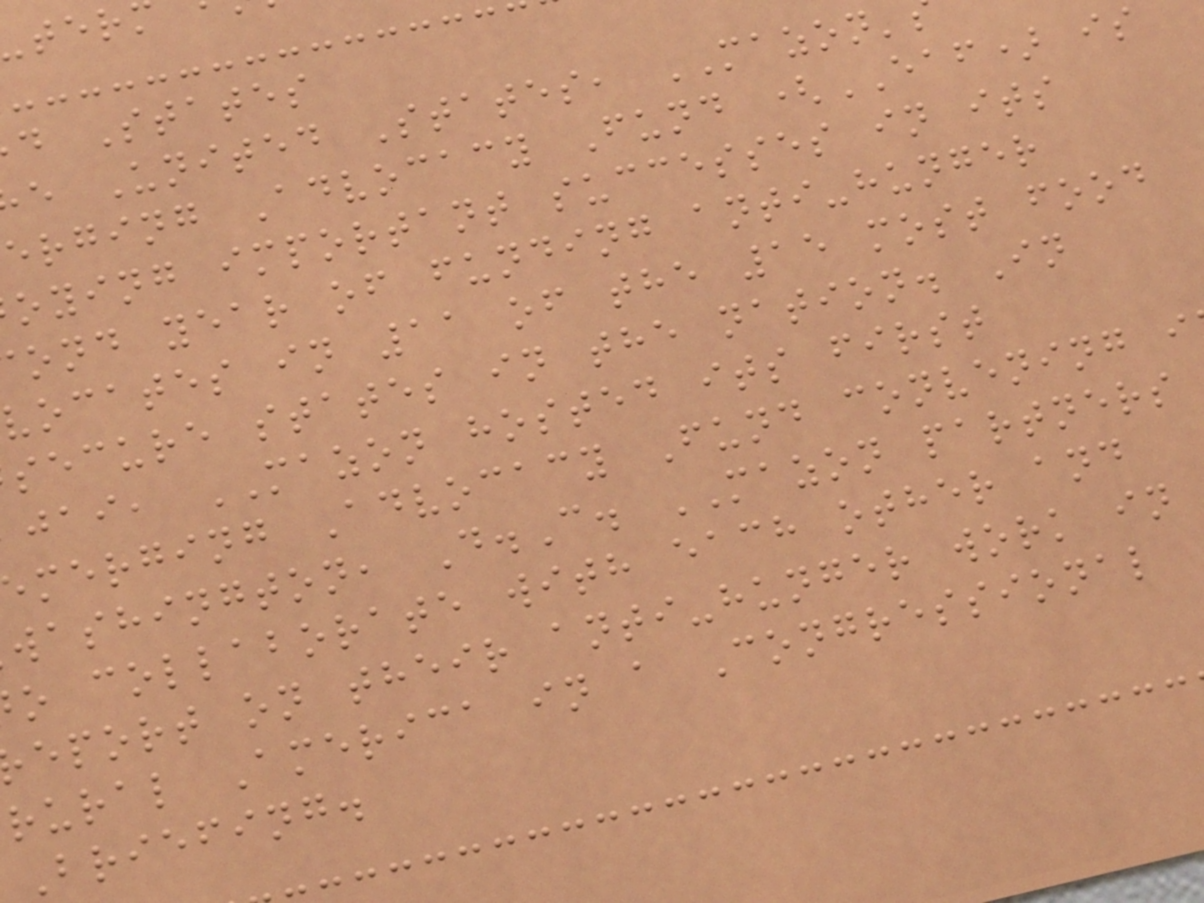d States
e United States, MAZON'
erging Advocacy Fund (EAF) is
oying important successes in its
ond year of funding anti-hunger
vocates in 11 of the 15 most food
secure states in the nation. In
jai, MAZON hosted its first
merging Advocacy Fund convening i
washington, D.C. MAZON partners
o collaborate with each other and
eport on their anti-hunger work in
rural America in a Congressional
Briefing.
